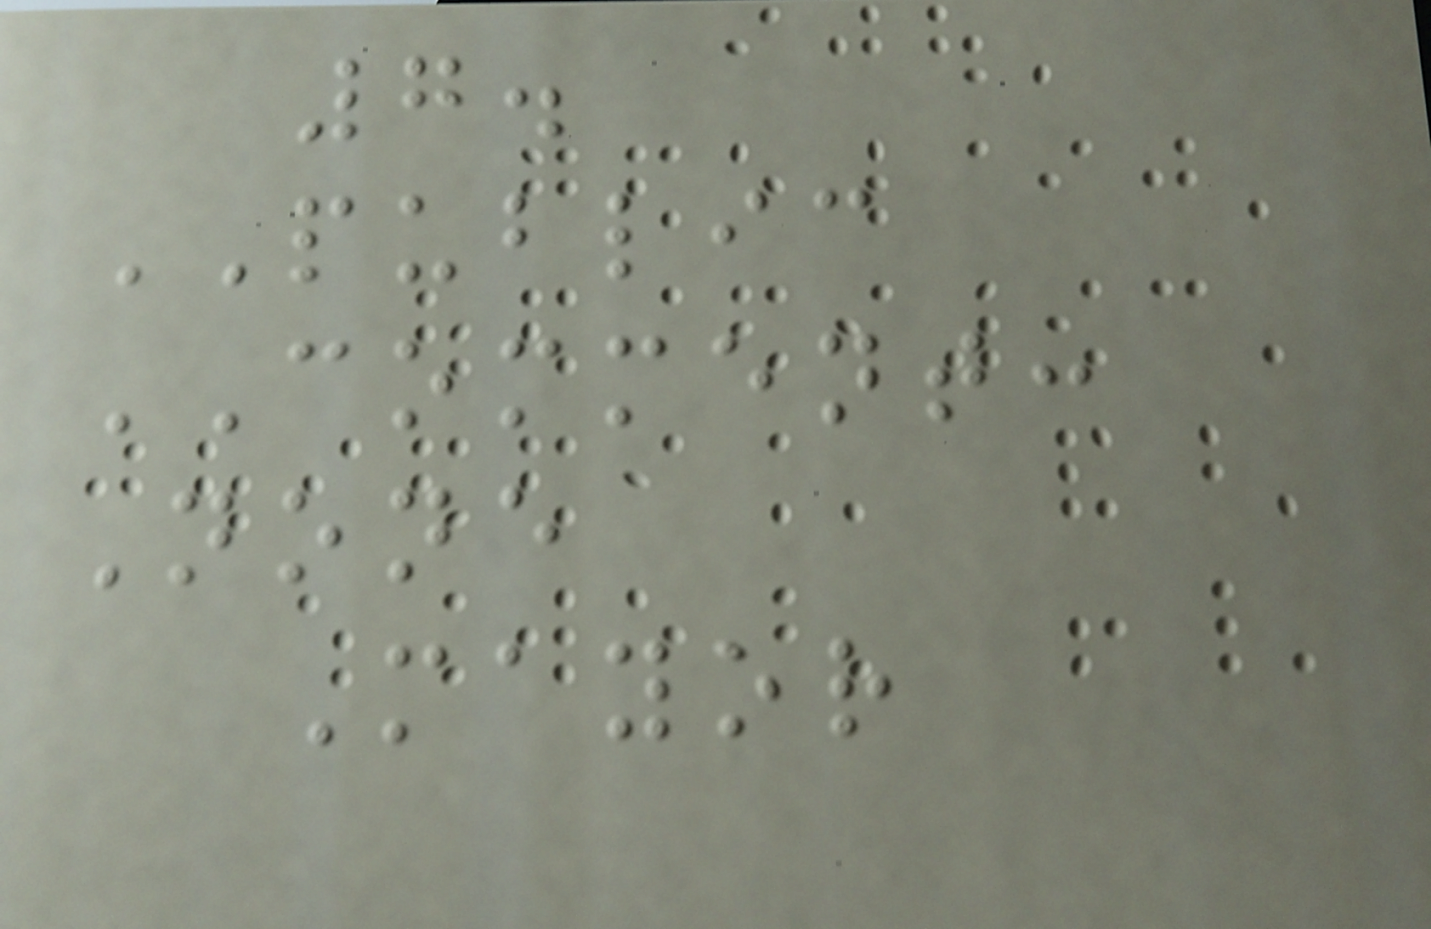7.
PUBLIC
COMMENT:
None
Mayor
